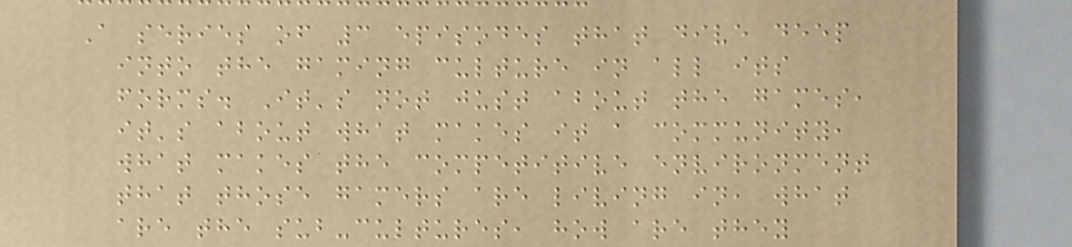A series of 3 episodes that dive deep
into the gaming culture in all its
forms. It's not just about the games,
it's about what makes it a community,
what makes the competitive environment
that those gamers are living in, what
are the sub-cultures, how are they
